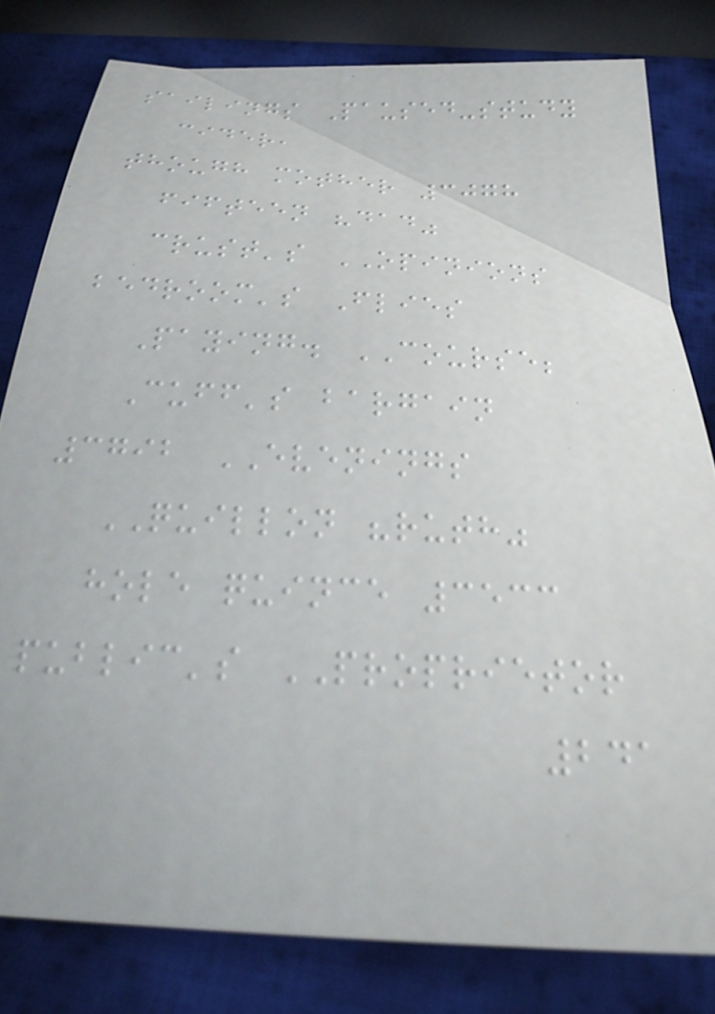sailings Paused-study
cider,
though mother 3078
fifteen "dad"
crust's OPINIONS
bedroom's Flies
Paying. COURSE;
Cuff's bargain
3792 EVENINGS
QUILLON "ruth"
hole quince 3533
public's PROPRIETOR
241
